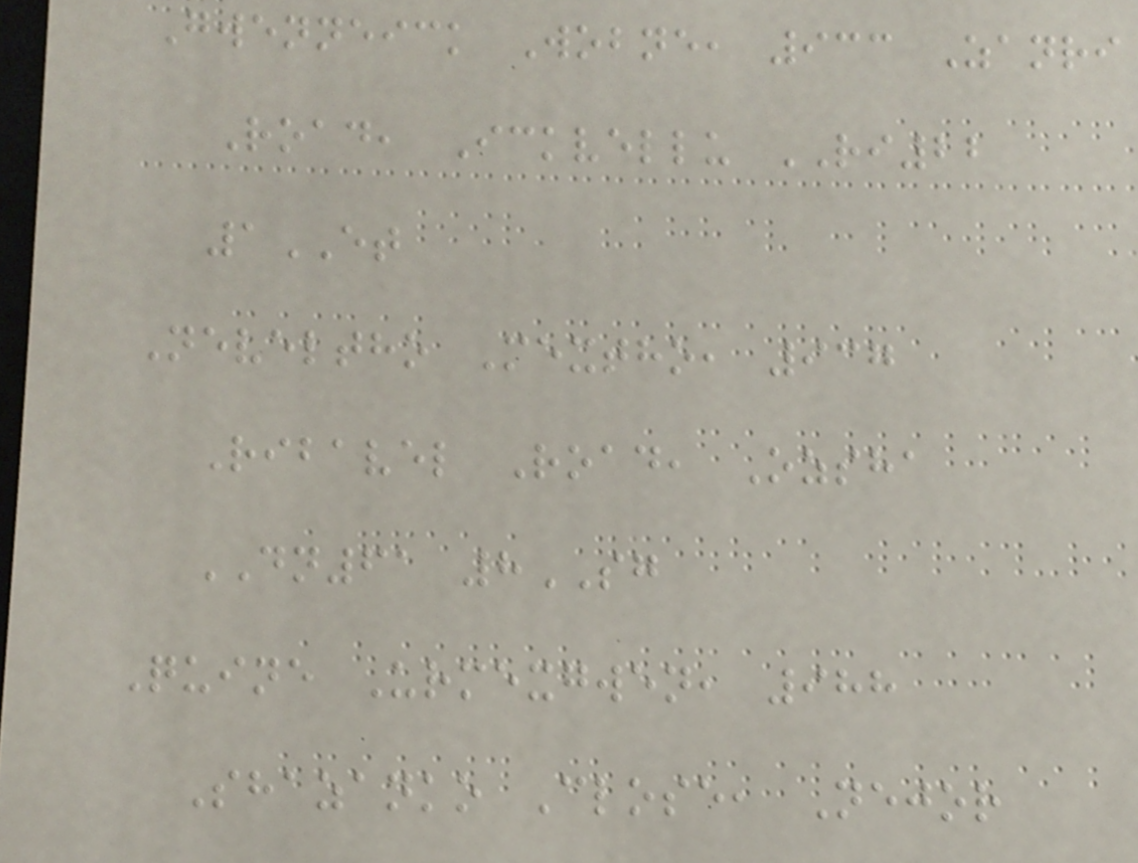Gwenneick Wobne, 933 Zanri
Road, Ickvellu RI22
1ET
Neveltho Mextho, 937
Ribavel Road, Ozsha
DN61 8SG
Quine Urmexgwen, 988
Shazanko Close, Nejor
